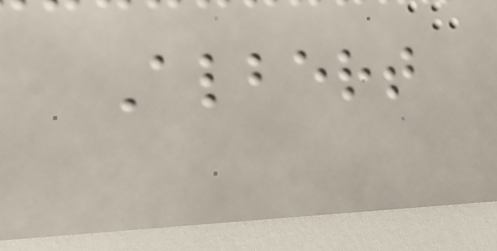Albert
